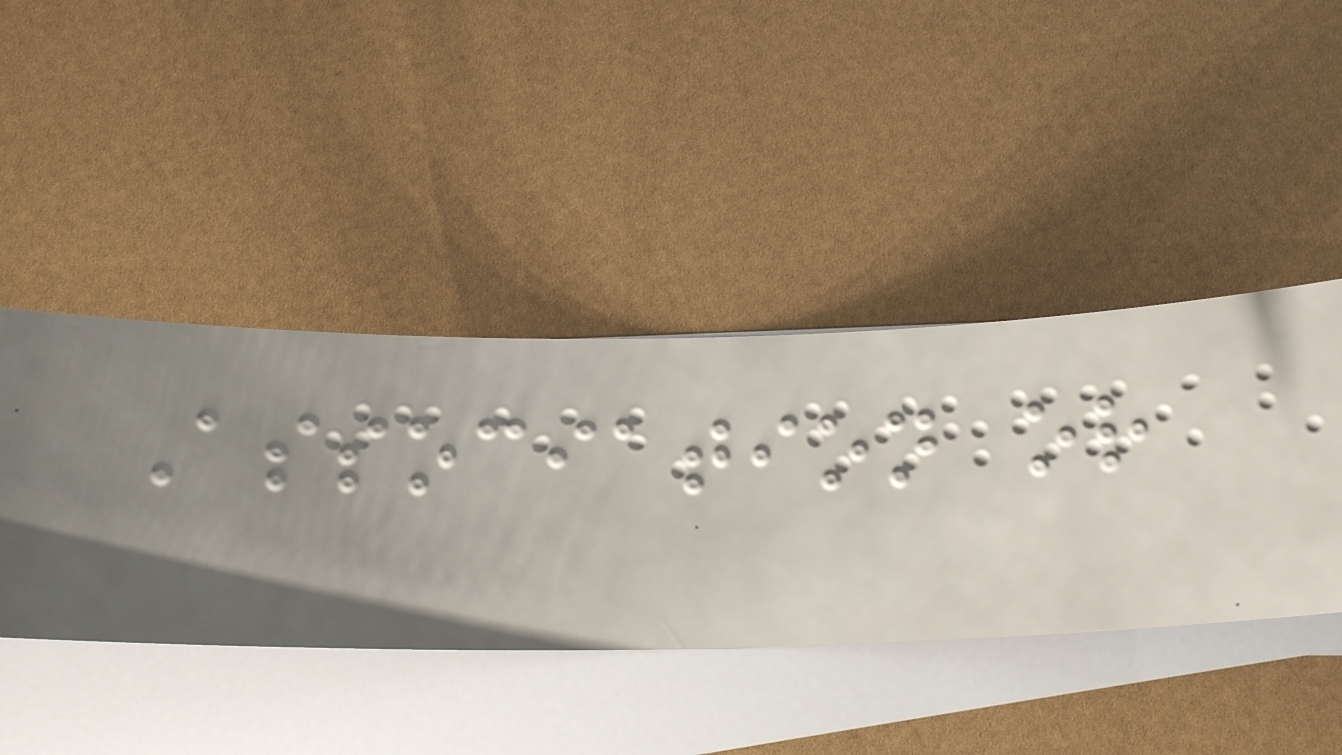Association or
